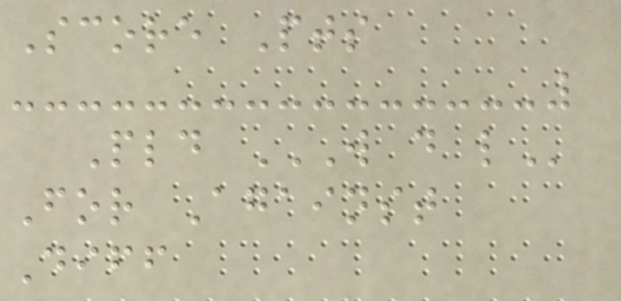Score Pts
Pld W D L
For Against
Diff
